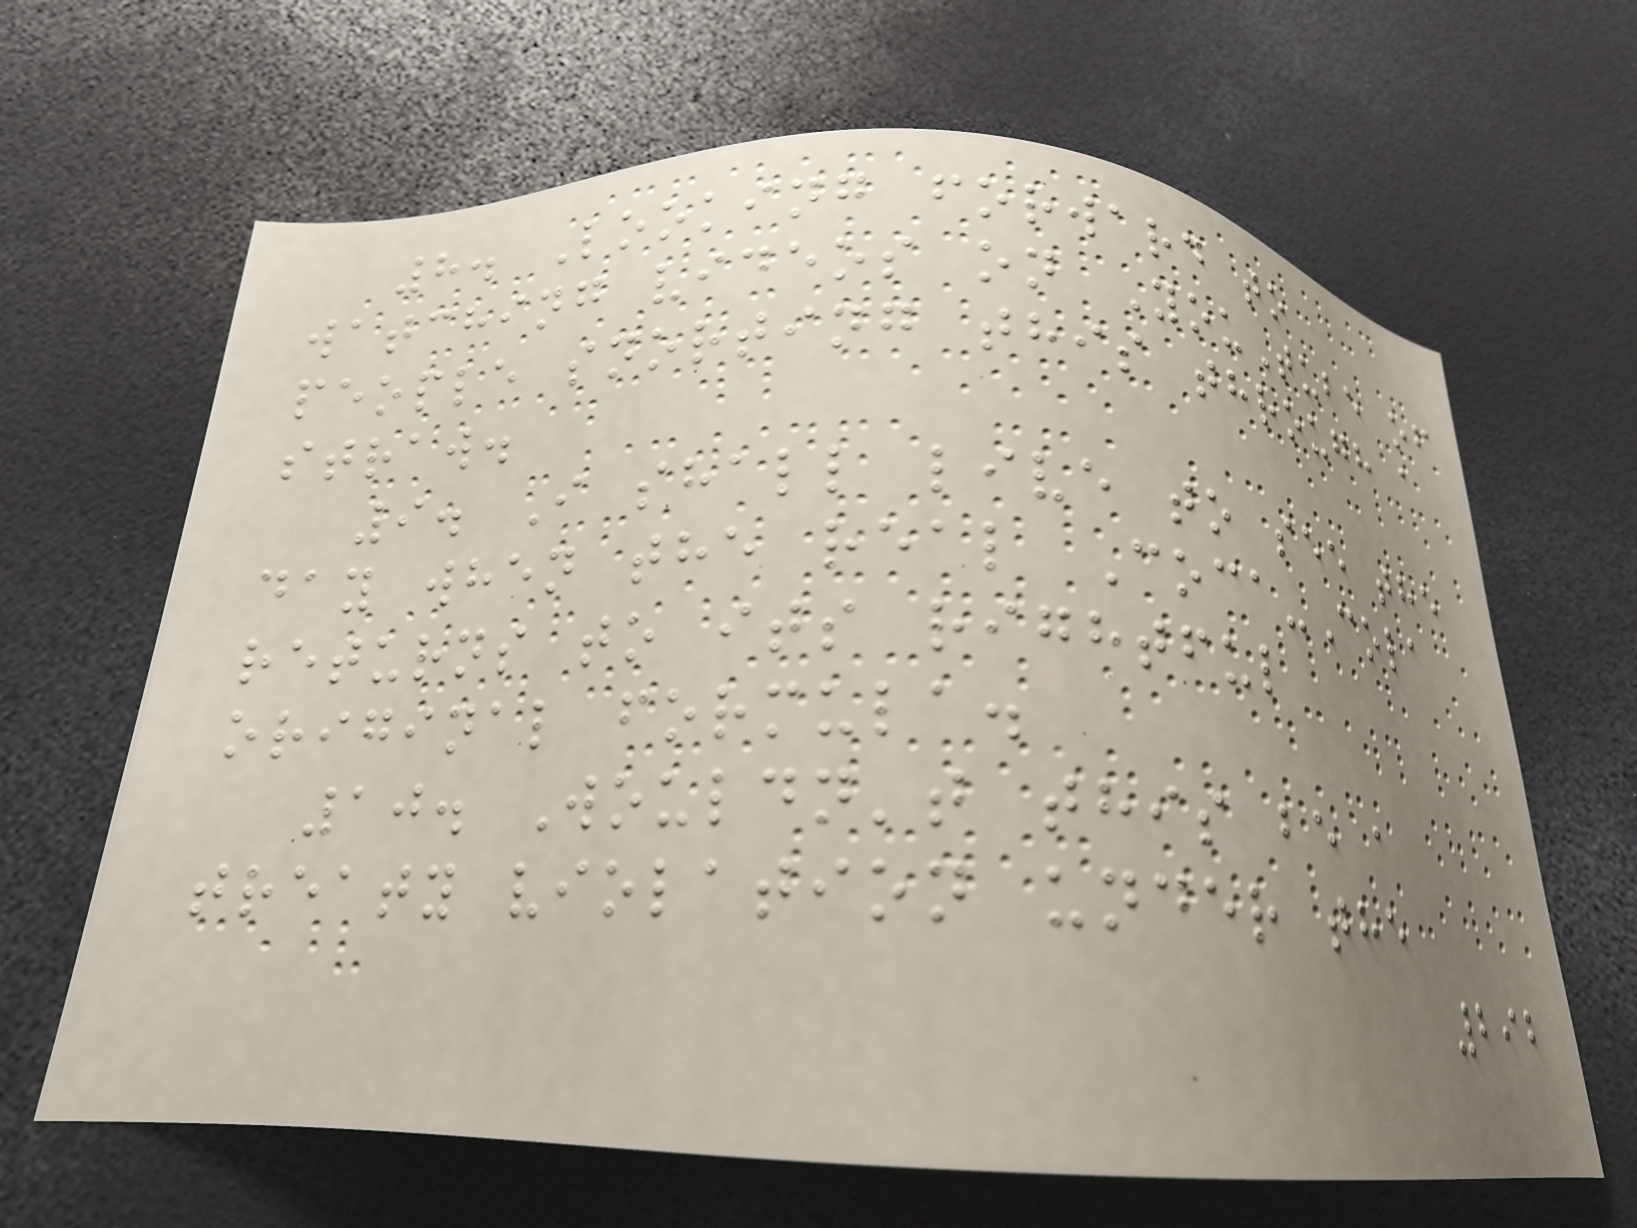8. Looking forward to
watching videos on YouTube of
people snorting this through a
straw.
9. I shall live to see the
day when the real Coca-Cola
returns to its rightful
original formula.
10. Wouldn't this be a
treaty violation under the
292
